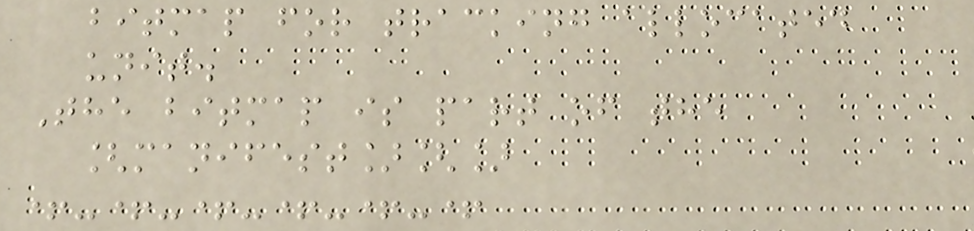bitmap for tracking allocated
unit.
The bitmap is part of the
[manifest][]
+-+-+-+-+-+
